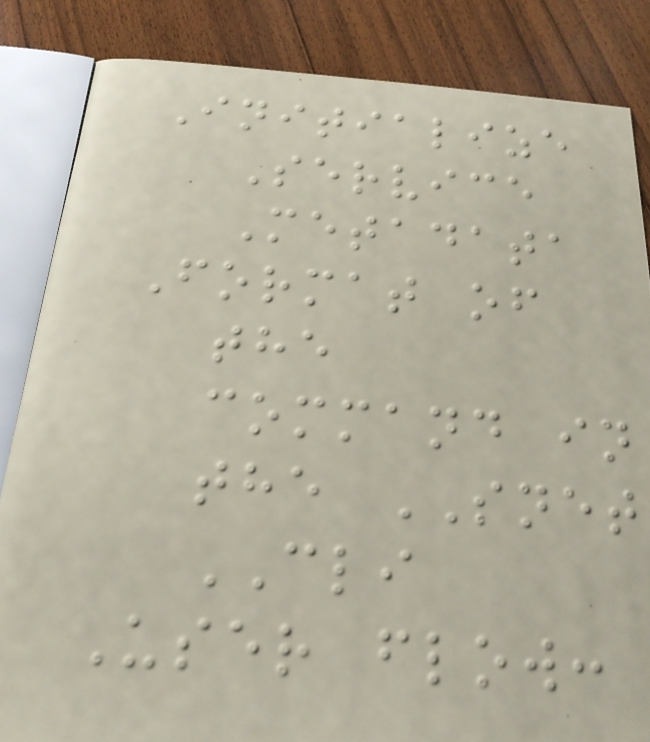Initialize
Service
Metadata
Format of
the
command in
the SNET
CLI
User flow:
